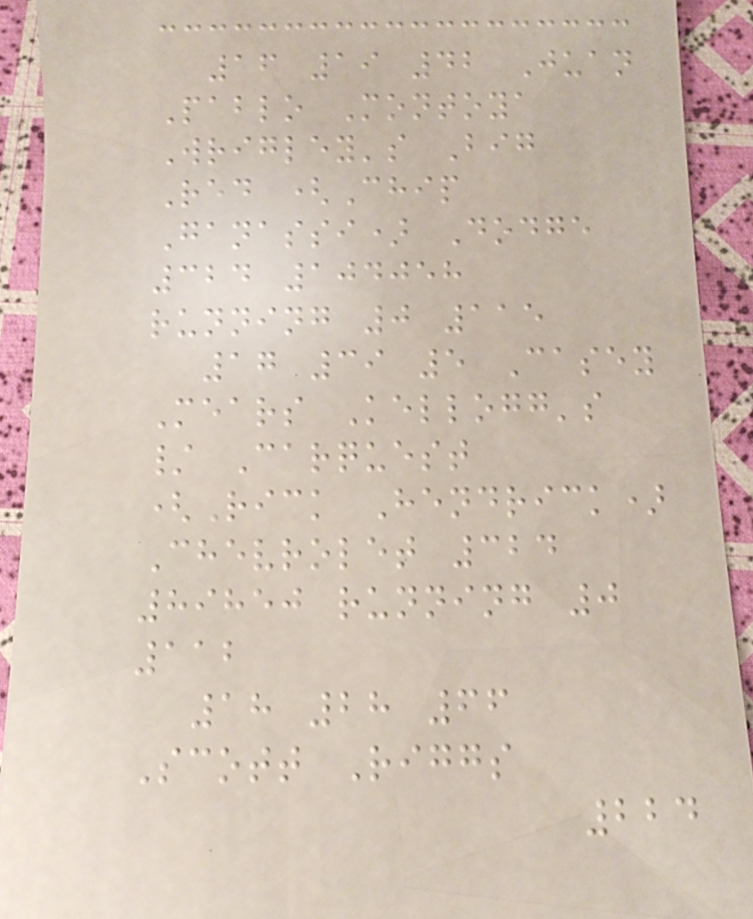16 19 42 Juan
Pablo Montoya
Wrigley's Big
Red (Chip
Ganassi) Dodge
324 104058
running 0 115
17 39 5 Casey
Mears Kellogg's
/ Carquest
(Rick Hendrick)
Chevrolet 324
89850 running 0
112
18 28 66
Scott Riggs
224
